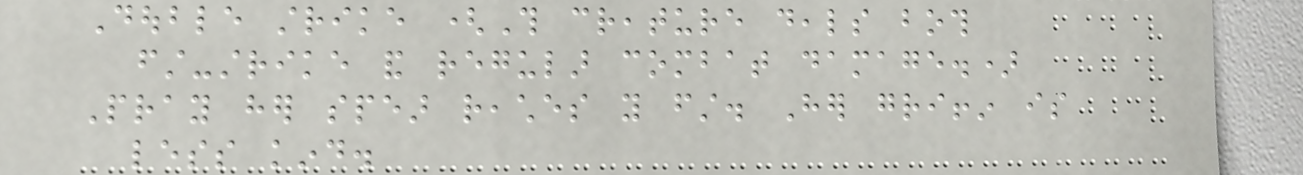Double strike (This creature deals both
first-strike and regular combat damage.)
Pray her spear reaches you first. Her griffin is
less kind.
